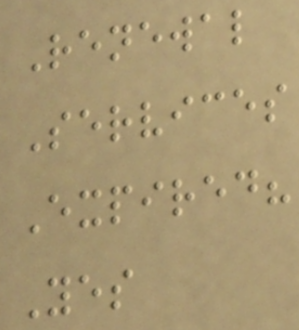Renewal
Services
Expired?
Yes
